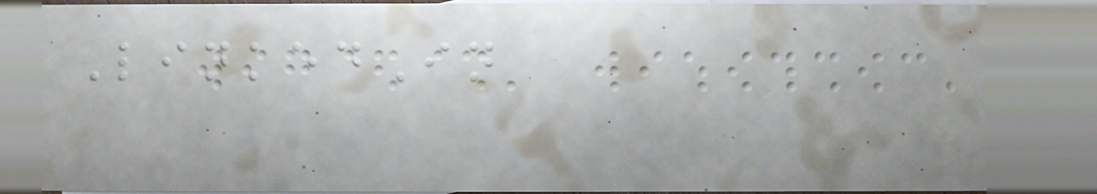LinkedIn
